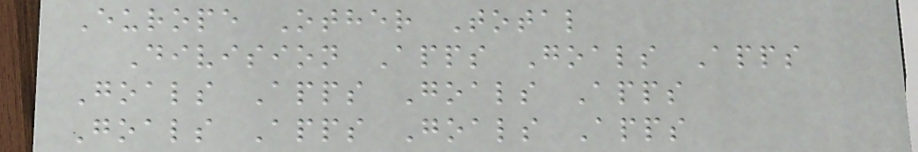Europe Other Total
Division Apps Goals Apps
Goals Apps Goals Apps
Goals Apps Goals Apps
